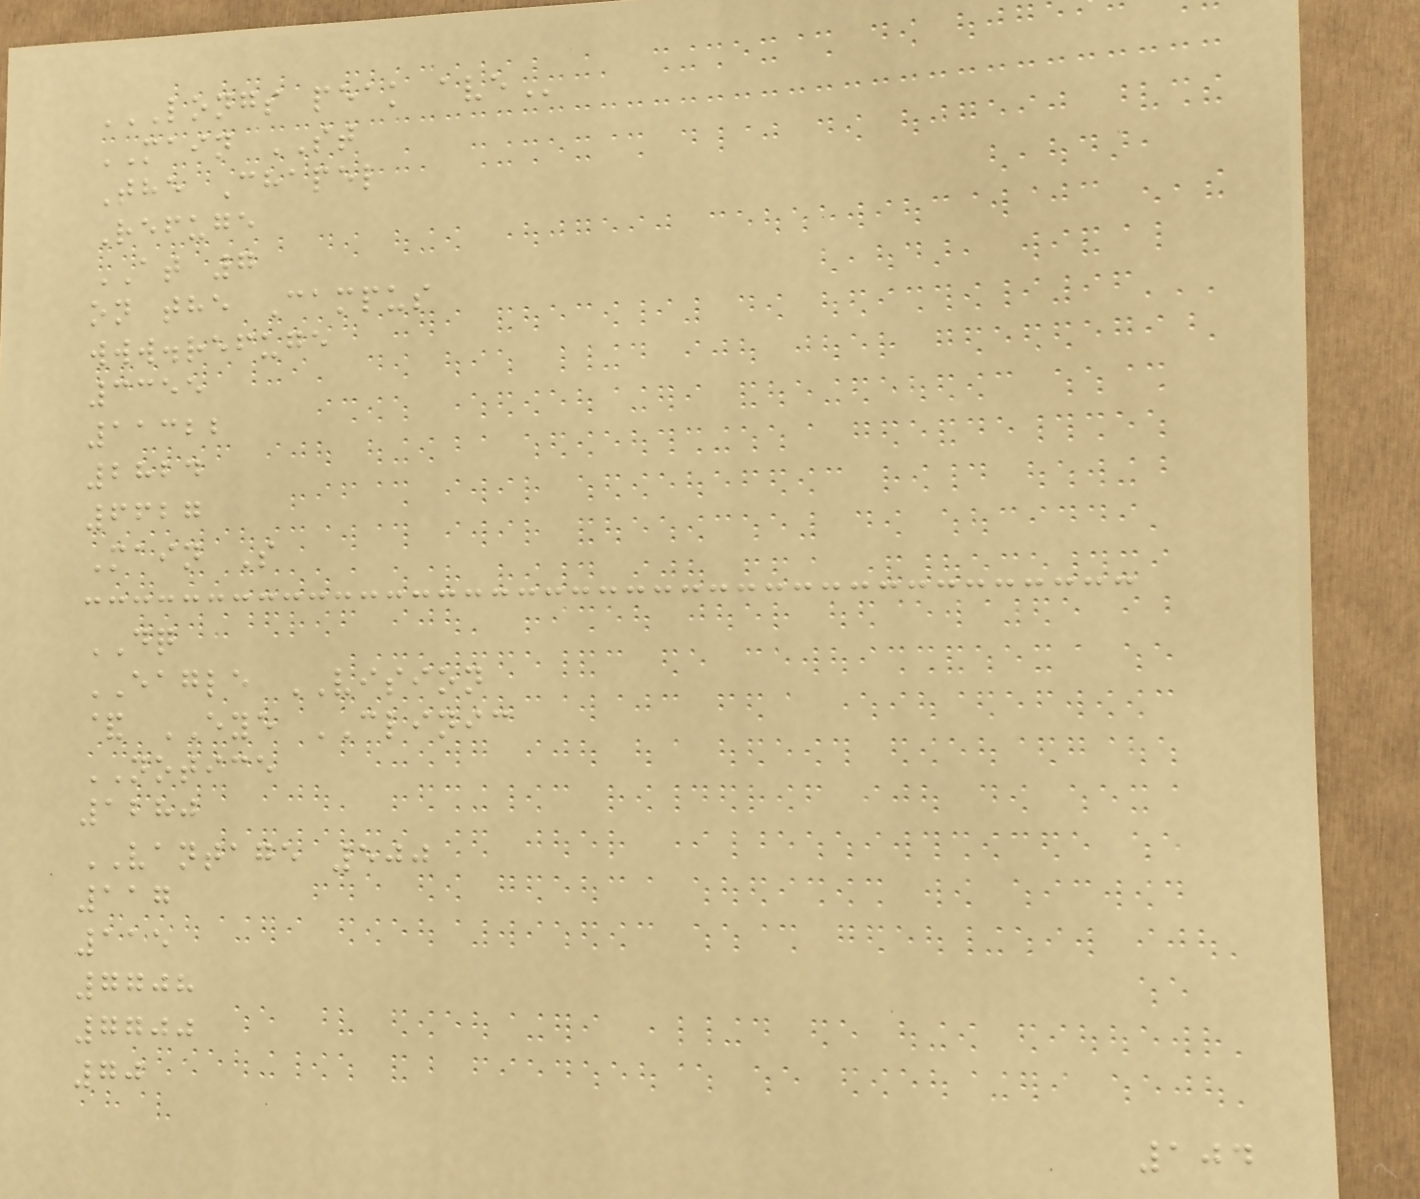LONGS PEAK AVE
MAIN ST
The Chapel
Refuge
AT 7
on the Campus
www.refuge
3355
11322
2824
6627
Main S
DQ
EAGLE VISION
& EYE CLINIC
NOTICE
1280
VANTAGE 500
117
115
7708
7700
70
104
